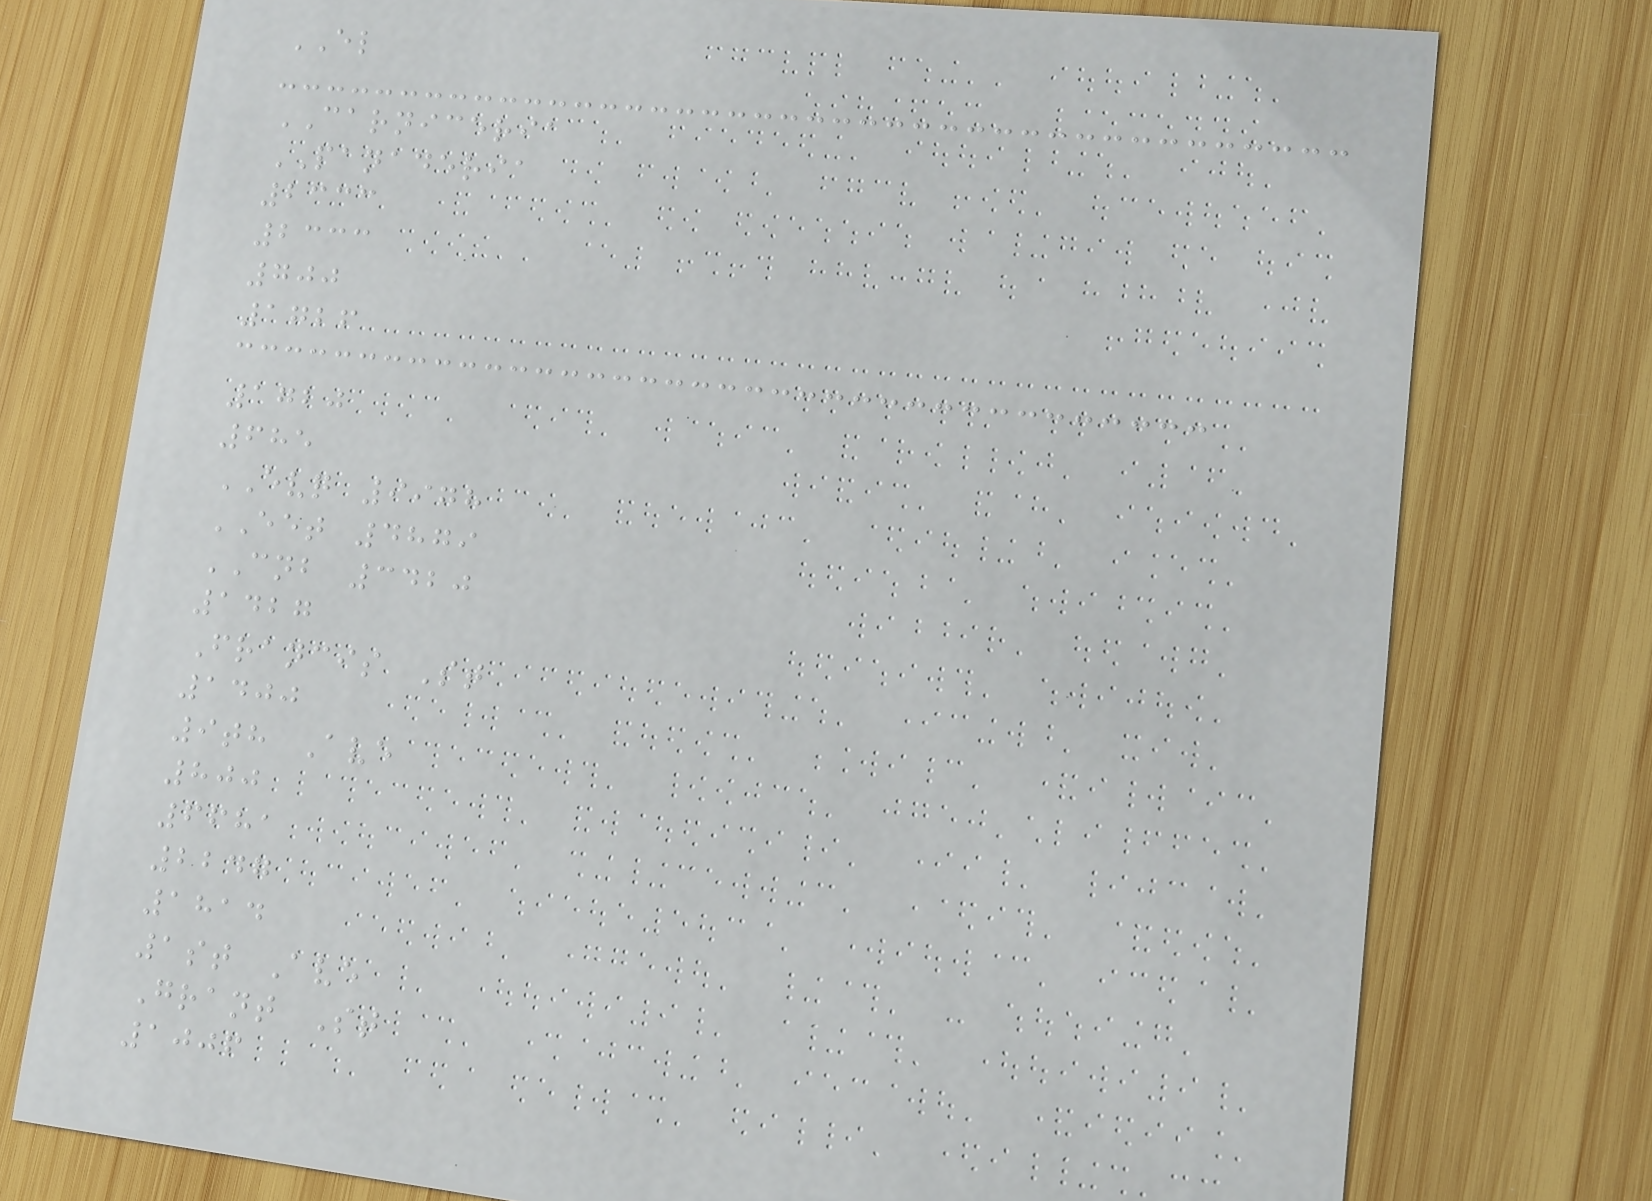EL
CARNICERIA
PANADERIA
2333
2333
700
1726
1720
685
EVQ 9978
EET 4879
CNB 3420
1427
Francis St
1400
9th Ave
800
6681
2247
1814
1st Ave
Grant St
1006
